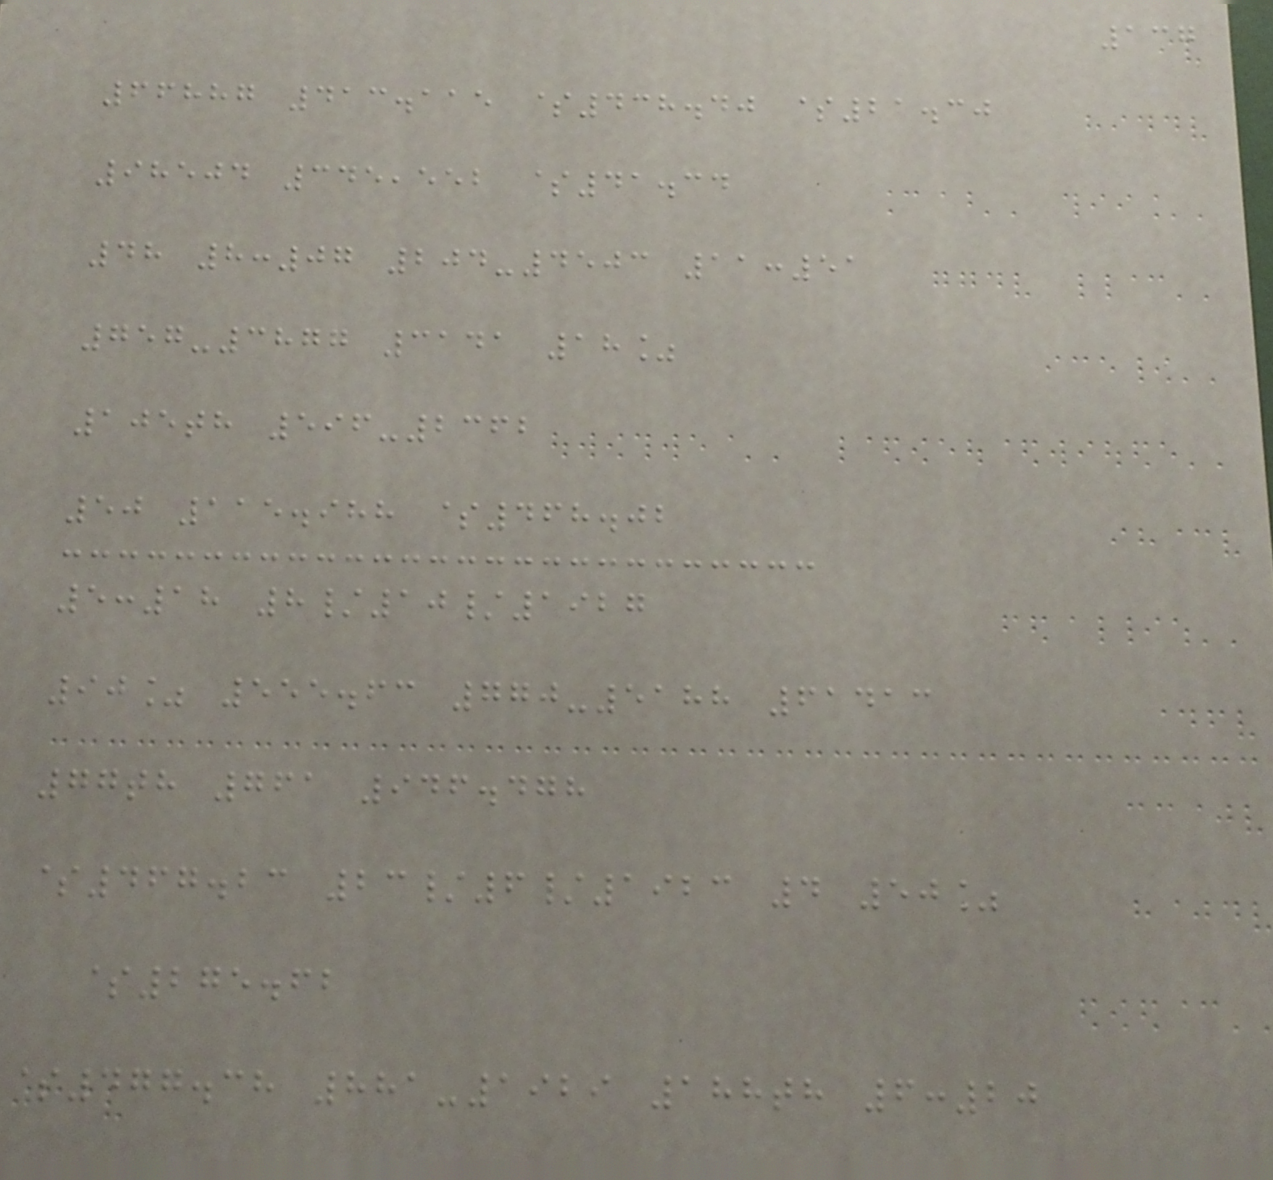137
66887 413.115 $438.40 $21.30
98504 345,552 $41.34
48 8:07 204-4503 11:51
757-3877 3141 18%
105th 596-2362
50 115.988 $468.02
5:18 8/10/1927
90% 555.63 770-5188 61413
77th 761 946.478
$467.23 23/6/1923 4 50%
$275.62
$477.38 881-1929 188th 6:20
